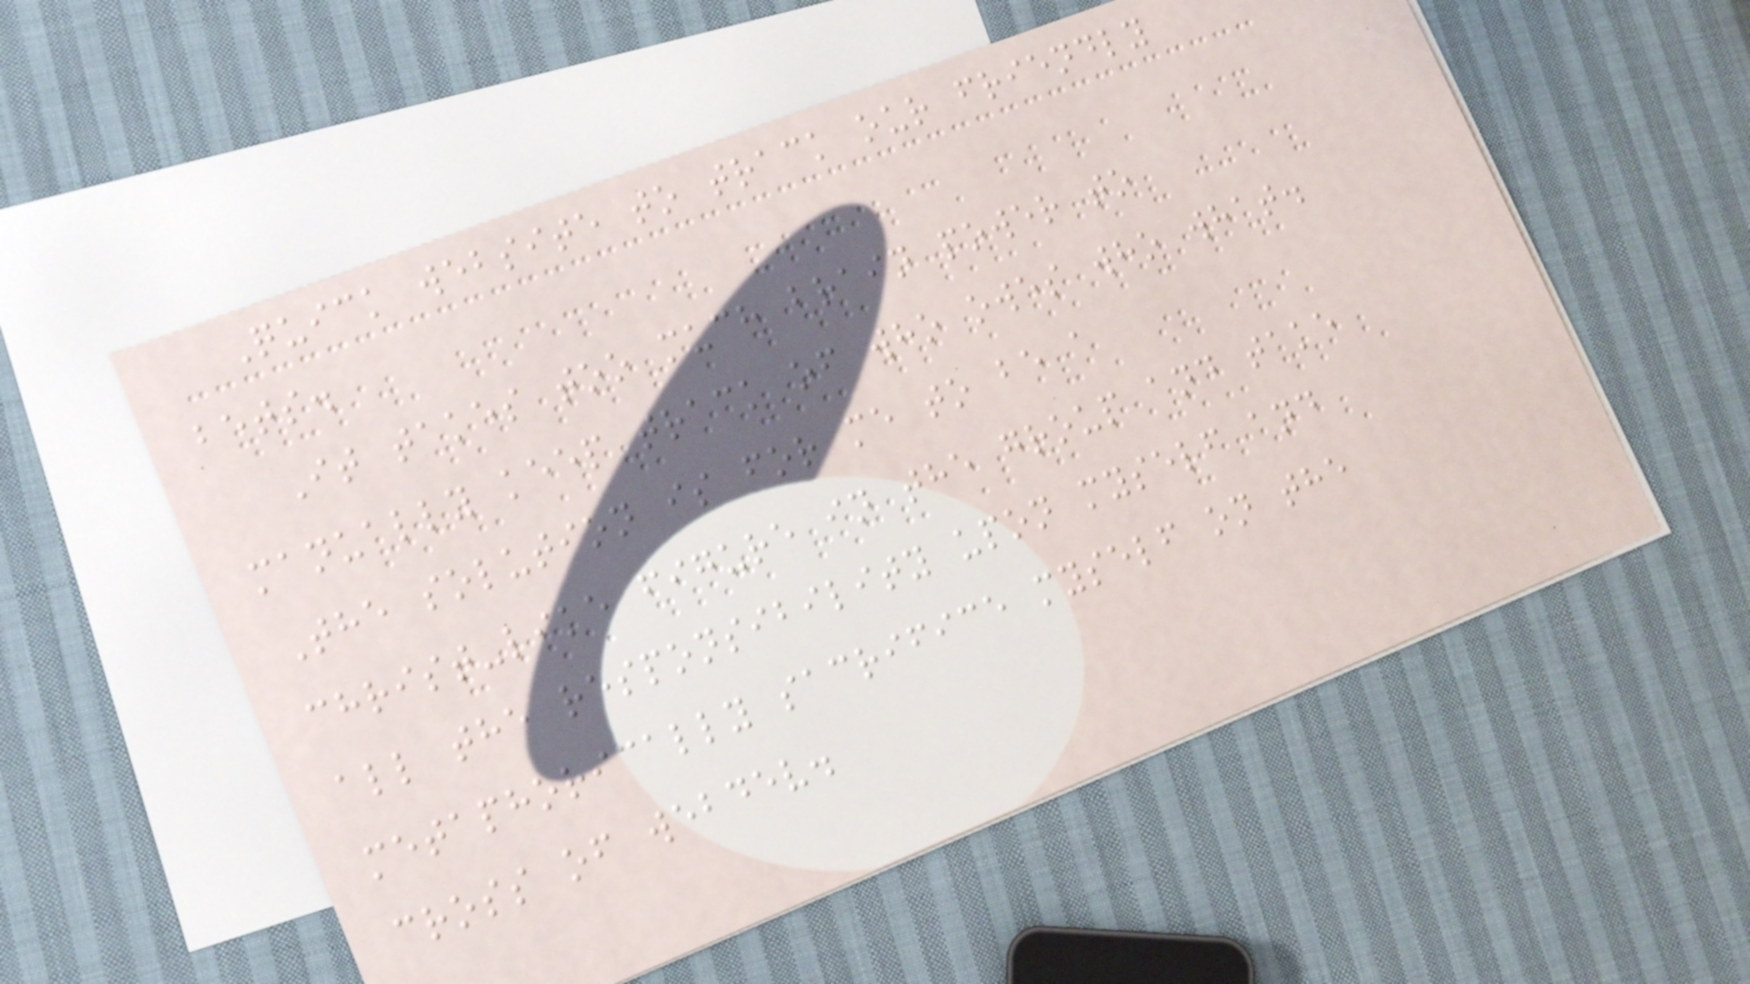Quick website to track our friendly
bets.
It takes too much brain power to
manually keep track of who owes who what.
The solution is for me to be a
christ-like figure in the group and take
all the responsibility upon myself and
metaphorically sacrifice myself on the
cross of webdev.
